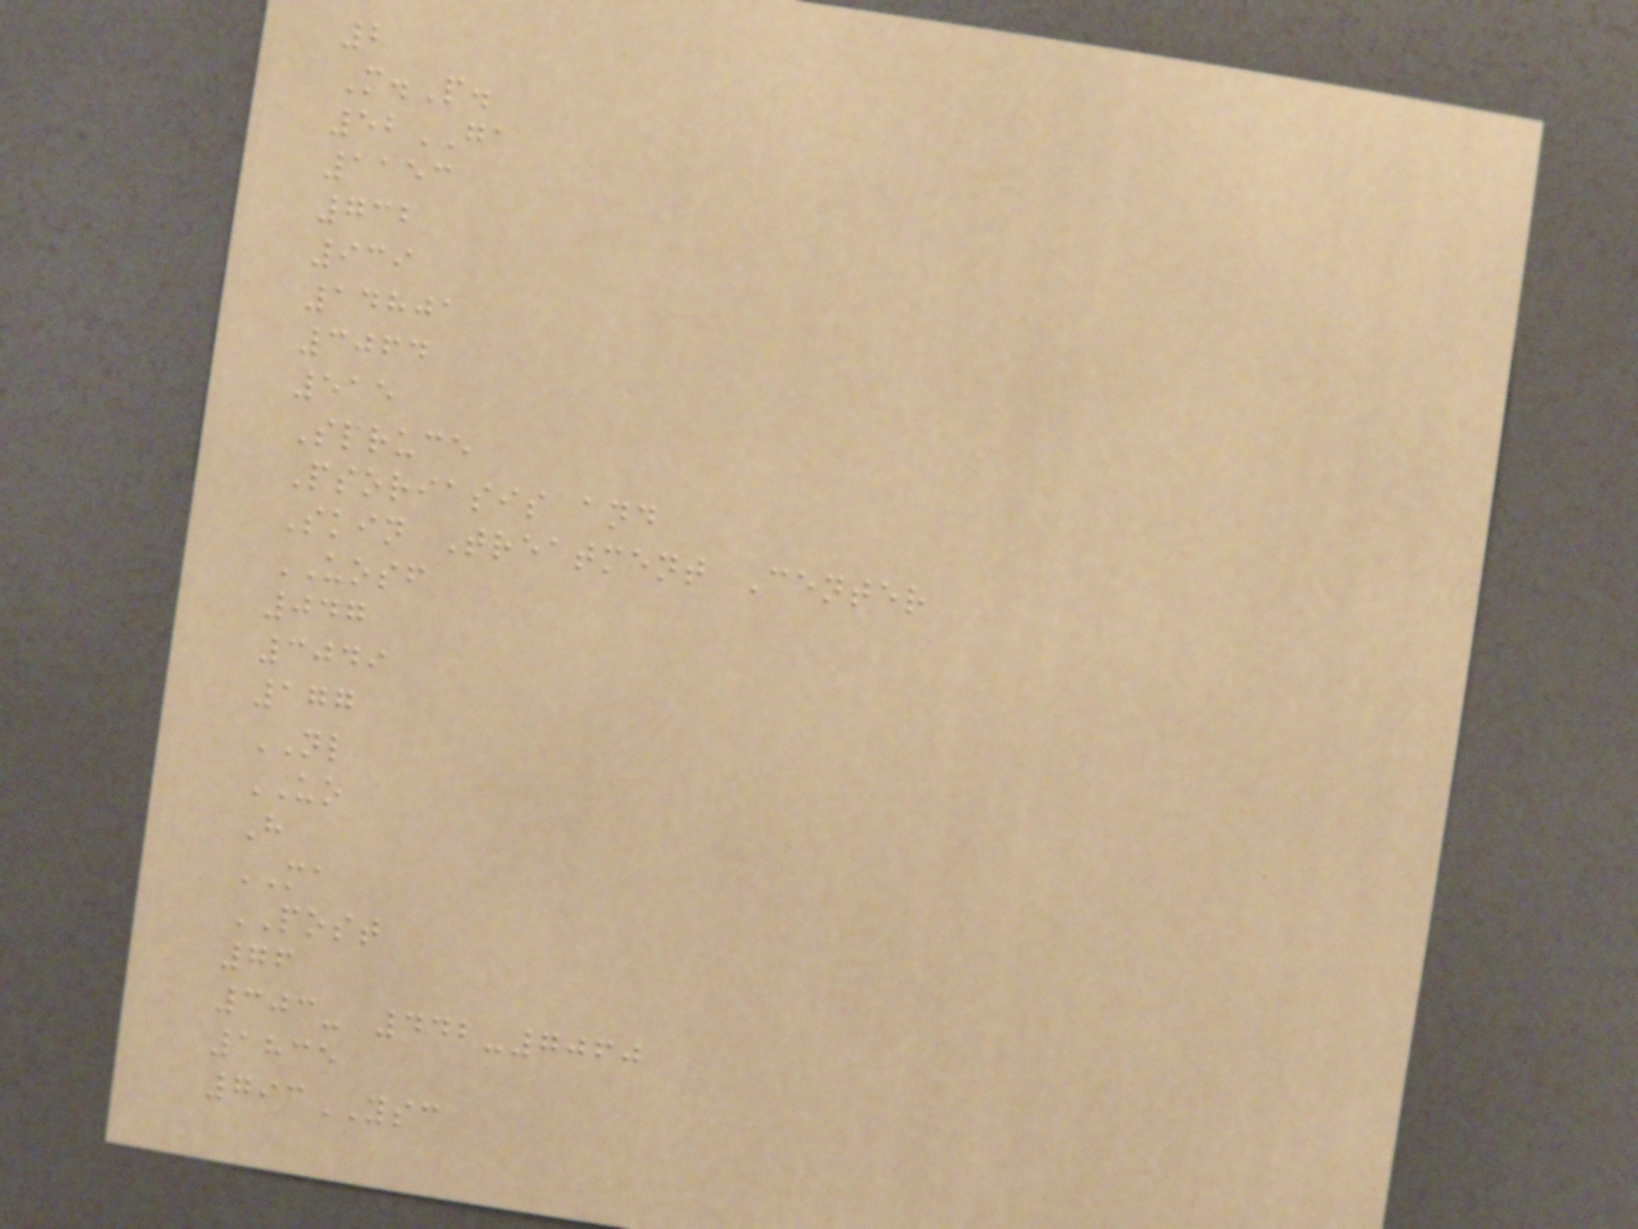2
M.P.
52GA
1153
732
939
14801
3064
515
Spruce
Psoriasis and
Skin Treatment Center
UOSF
047
3049
177
NL
UO
H
MA
POST
76
303- 442-7060
1835
793YSC
